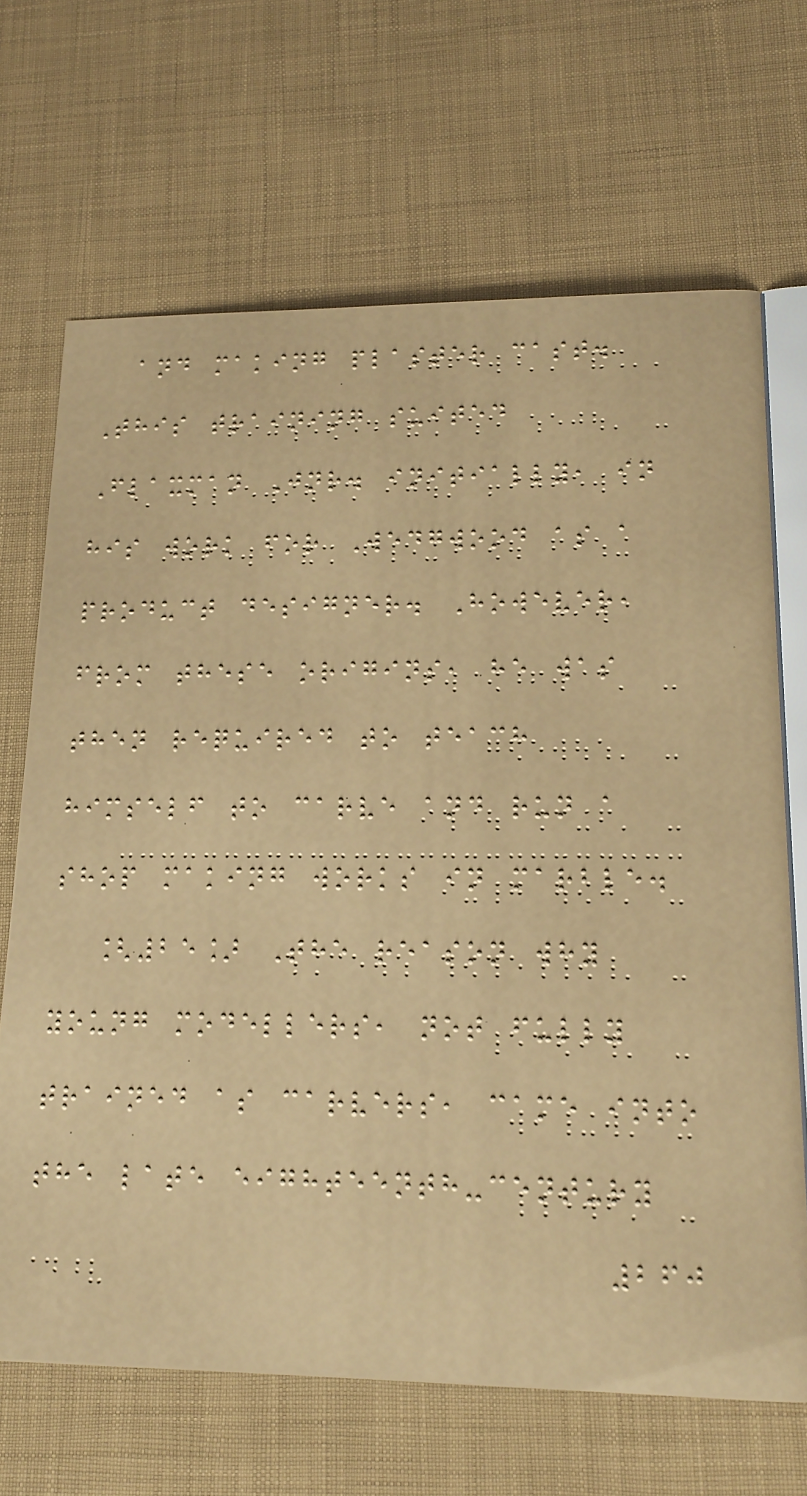and making plaster cast.
This training suited
Flaxman Jnr. initially, in
his work for Wedgwood as a
product designer. However,
from these origins, he was
then required to teach
himself to carve and run a
shop making works in marble.
[25] The reason why
young modellers, not fully
trained as carvers, came into
the late eighteenth-century
260
